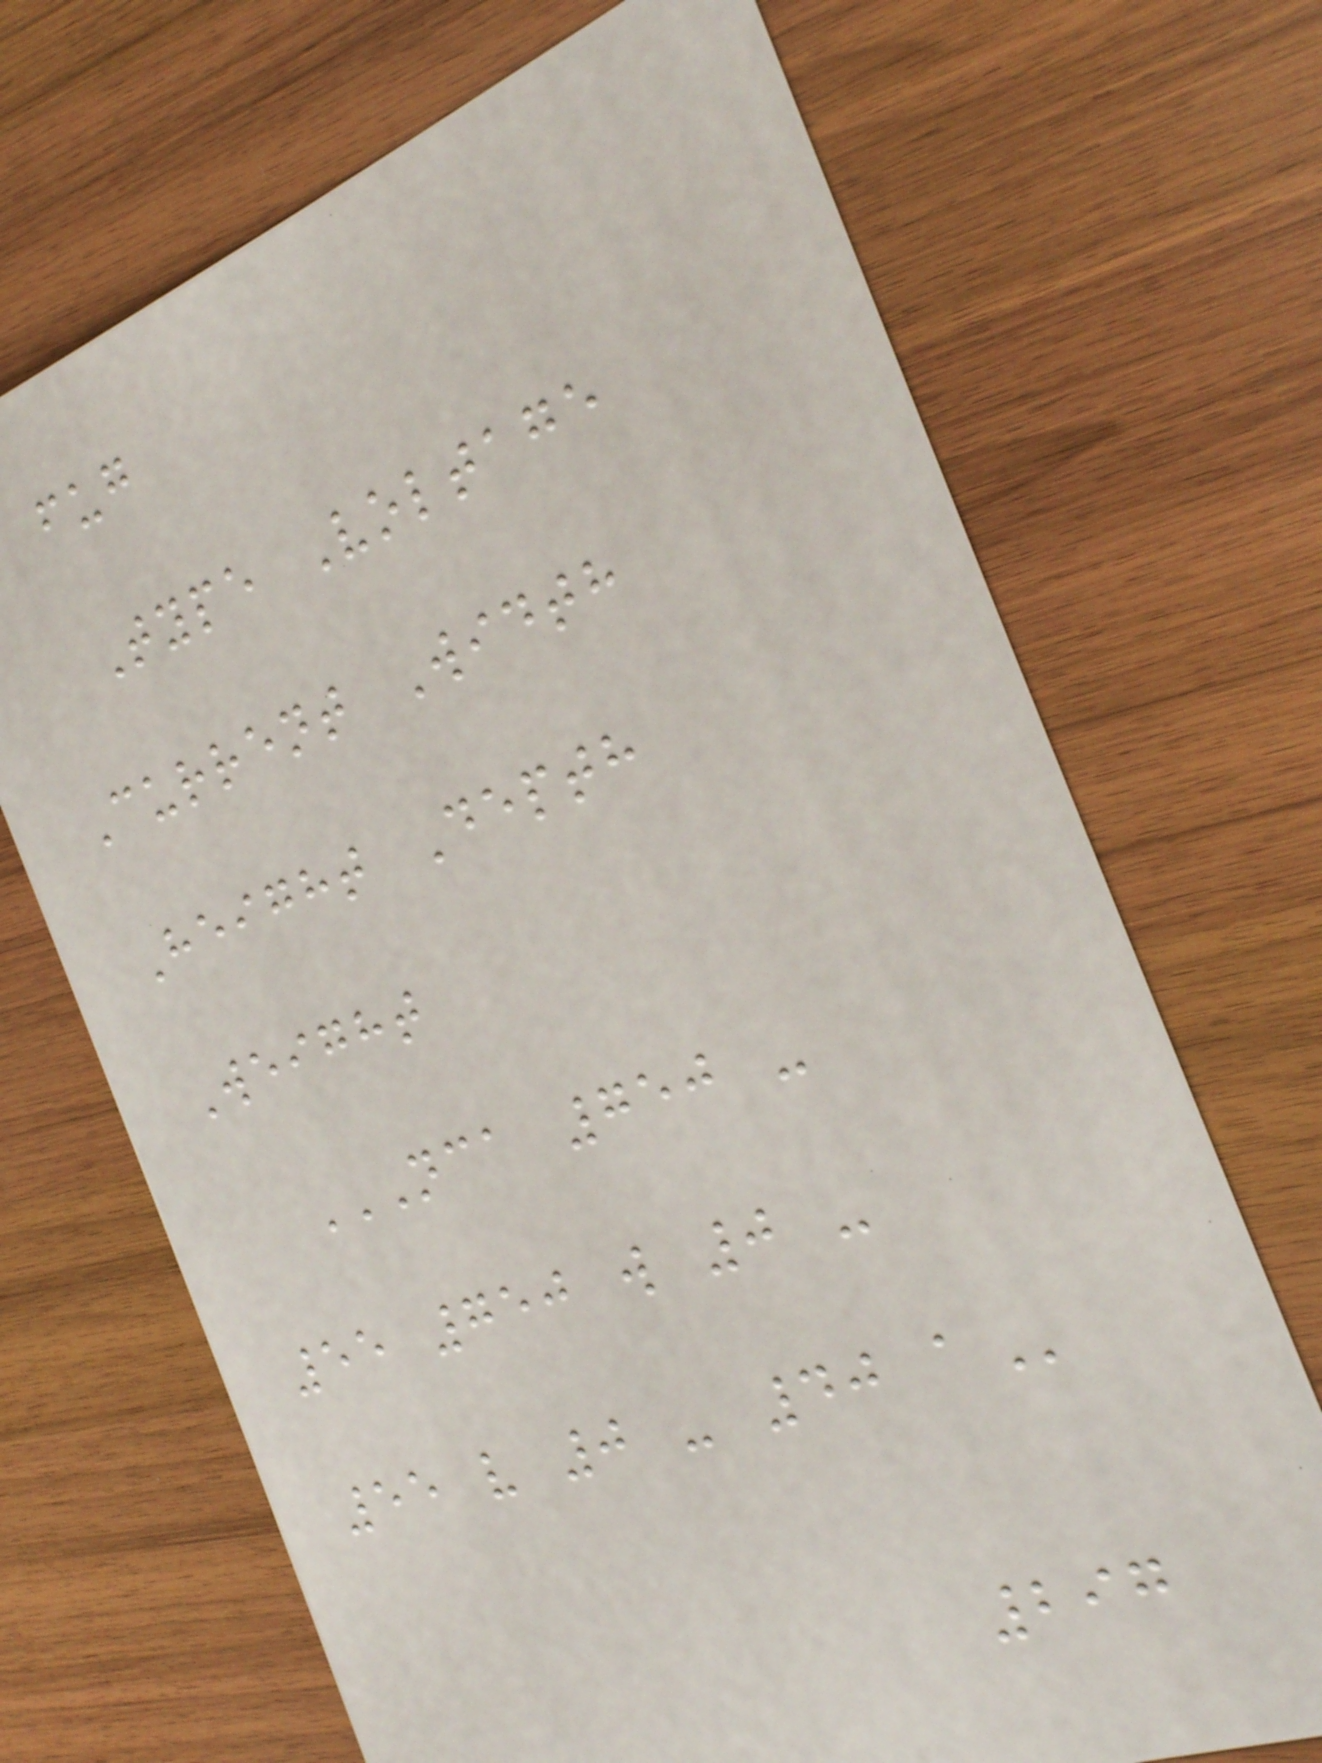fug
Type Voltage
Current Width
Height Depth
Weight
NCA 750 -
55 750 W 0 -
55 V 0 - 40 A
297
